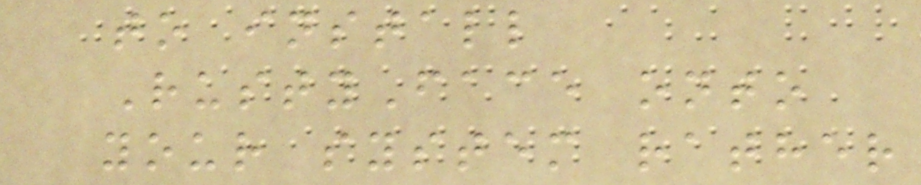to install
RustyFace onto
your system rather
